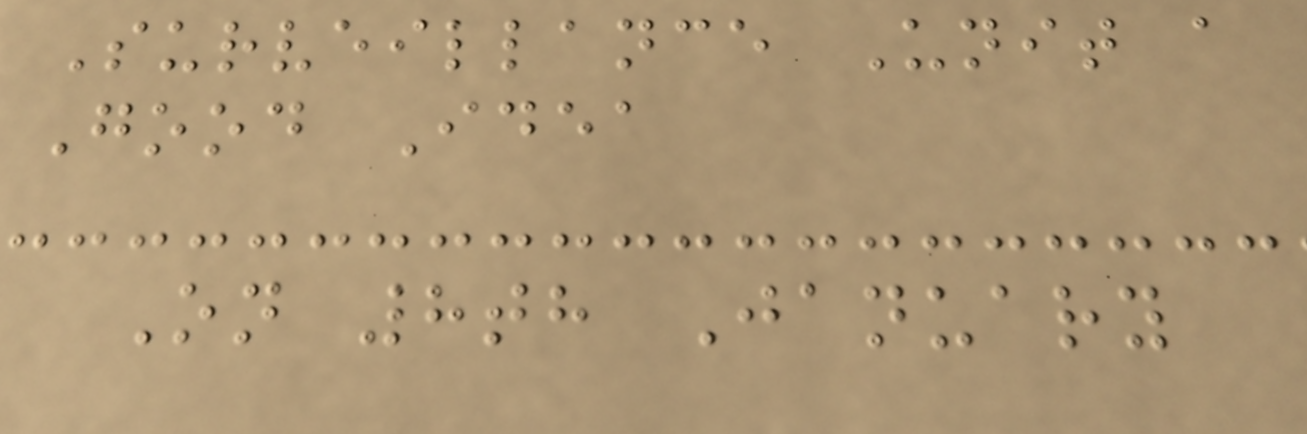Surveillance Unit a
Good Idea
On 8th January
